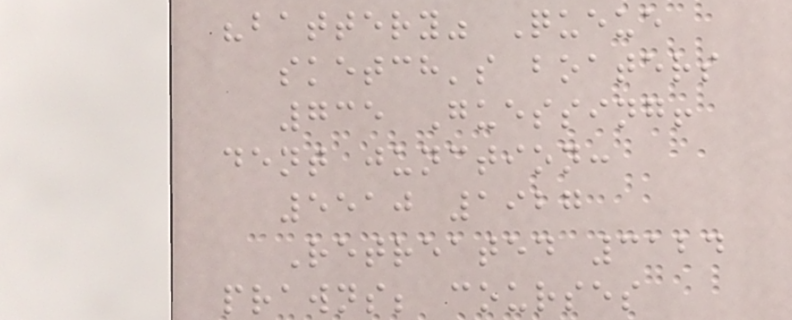"battery" Queue
sketch's boaters
735 Guessing!
dent junction:
5510 1927
Retreated 3124
prawns; courses
